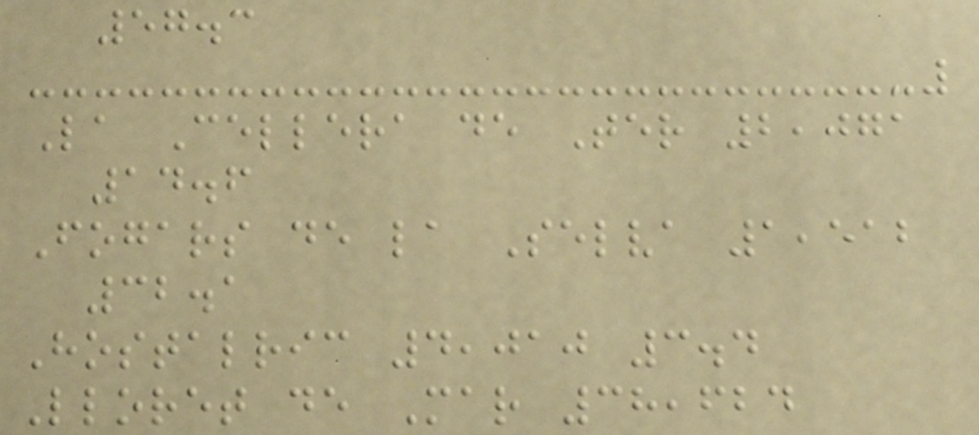57.3
La Cellera de Ter 2,071
14.6
Fogars de la Selva 1,512
32.1
Hostalric 4,010 3.4
Lloret de Mar 38,624
